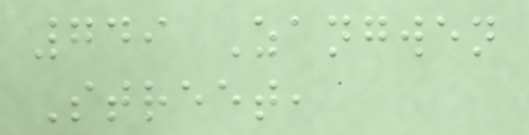749 Zangwen
Street,
